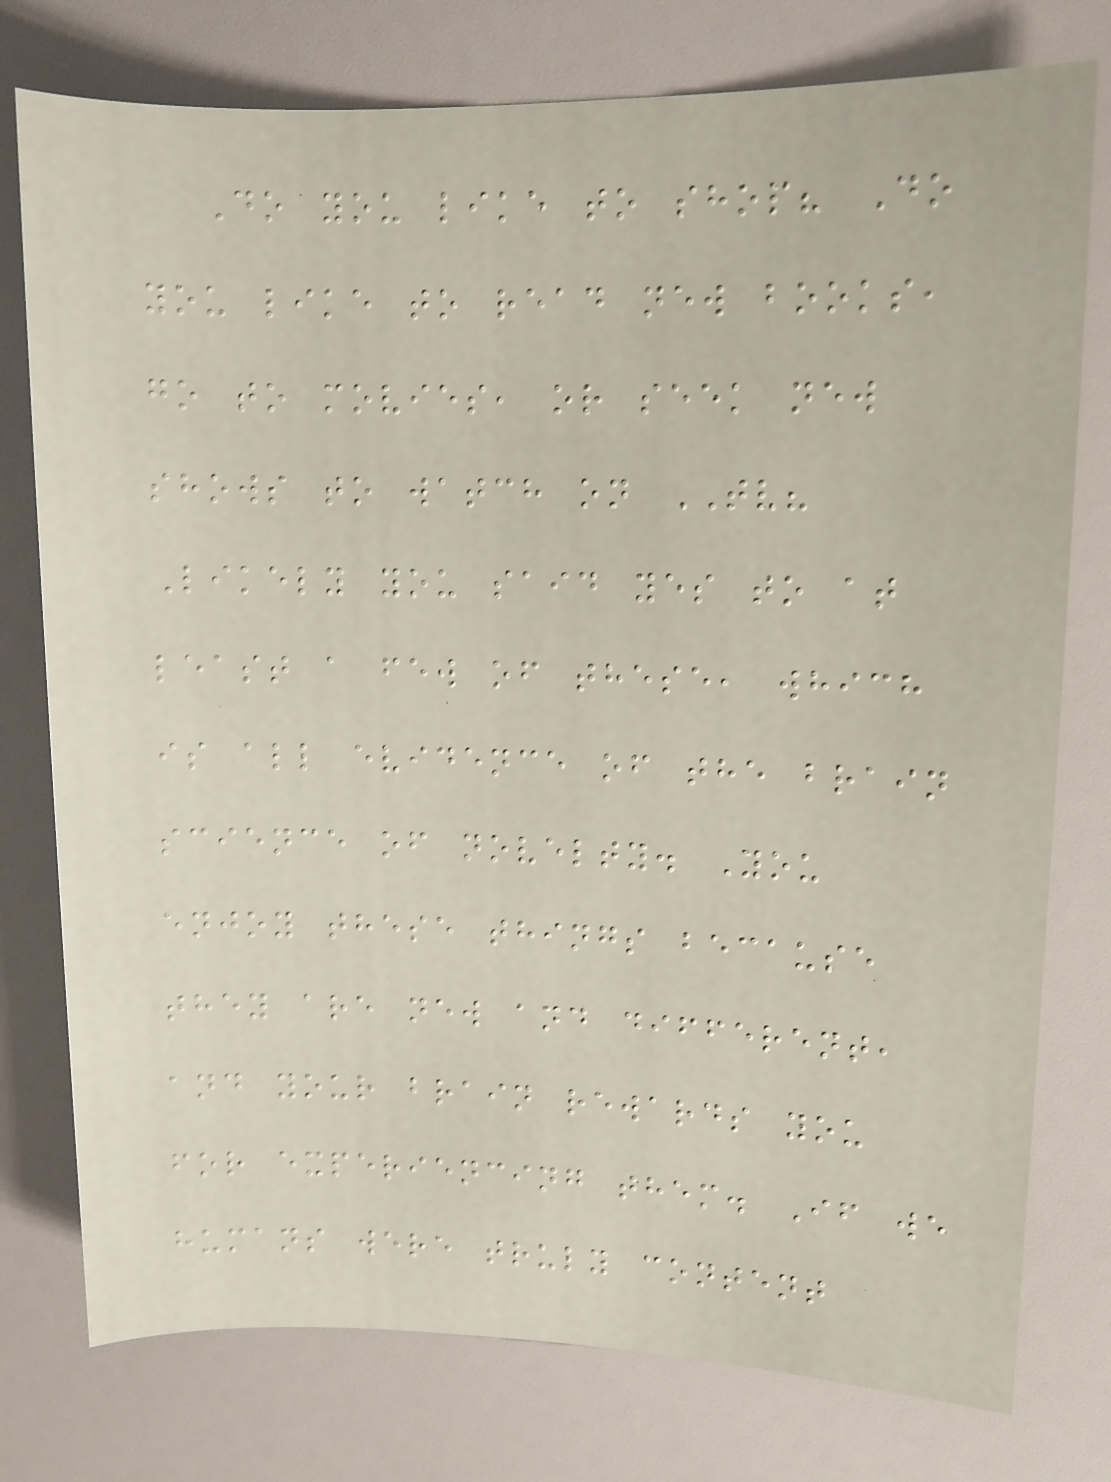Do you like to shop? Do
you like to read new books,
go to movies, or seek new
shows to watch on TV?
Likely you said yes to at
least a few of these, which
is all evidence of the brain
science of novelty. You
enjoy these things because
they are new and different,
and your brain rewards you
for experiencing them. If we
humans were truly content
